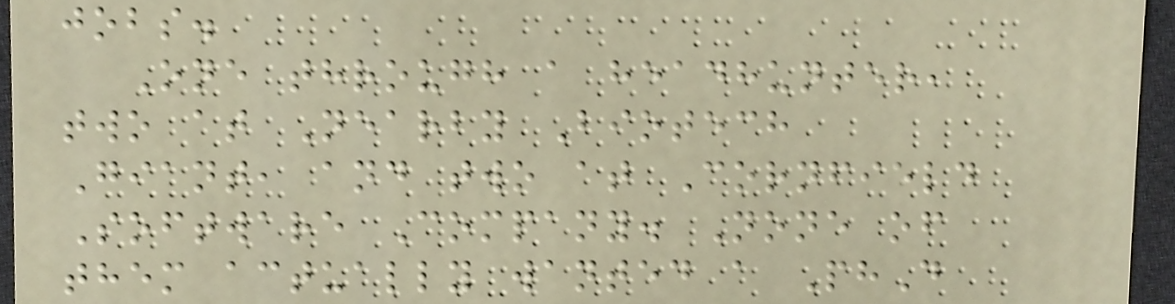jobs.
One through a headhunter,
two at Nearby Biotech
Giant, and two at Cornfield
Software Company. None of
them actually wanted a PhD
